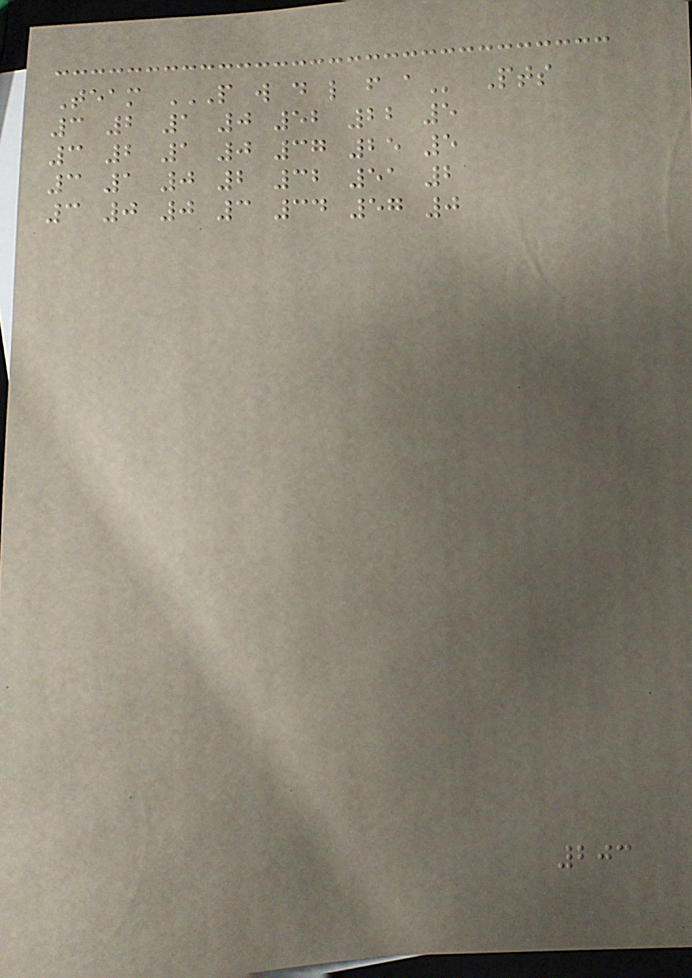Team P W D L F A Pts
3 2 1 0 52 22 5
3 2 1 0 37 25 5
3 1 0 2 32 51 2
3 0 0 3 34 57 0
203
